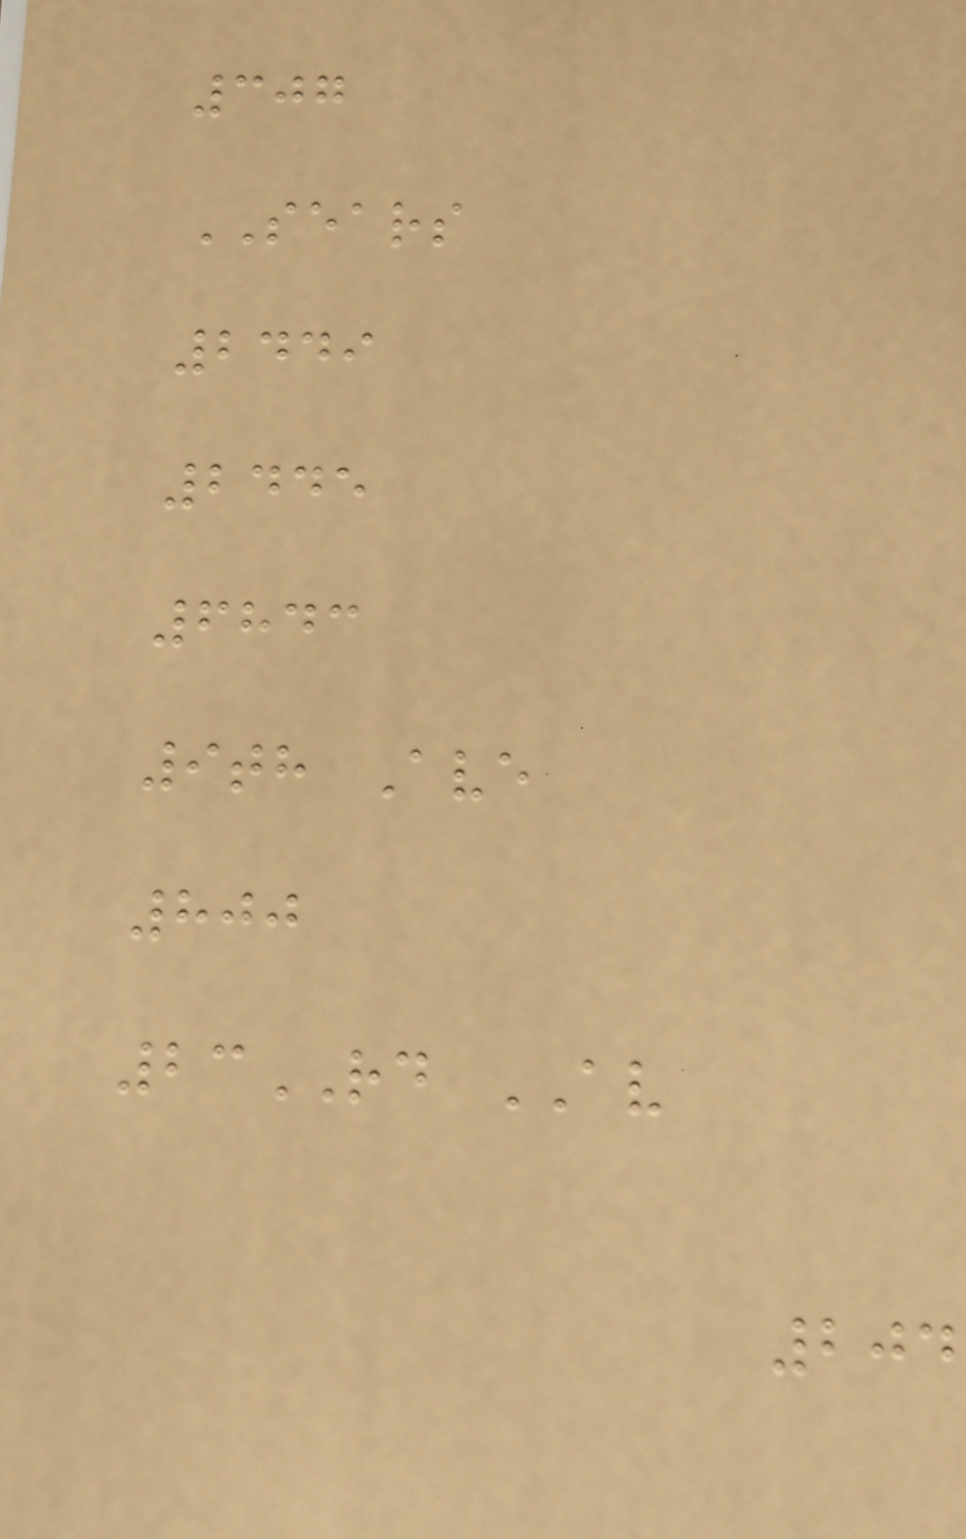307
SEARS
2449
2445
6843
9th Ave
800
23RD AV
204
